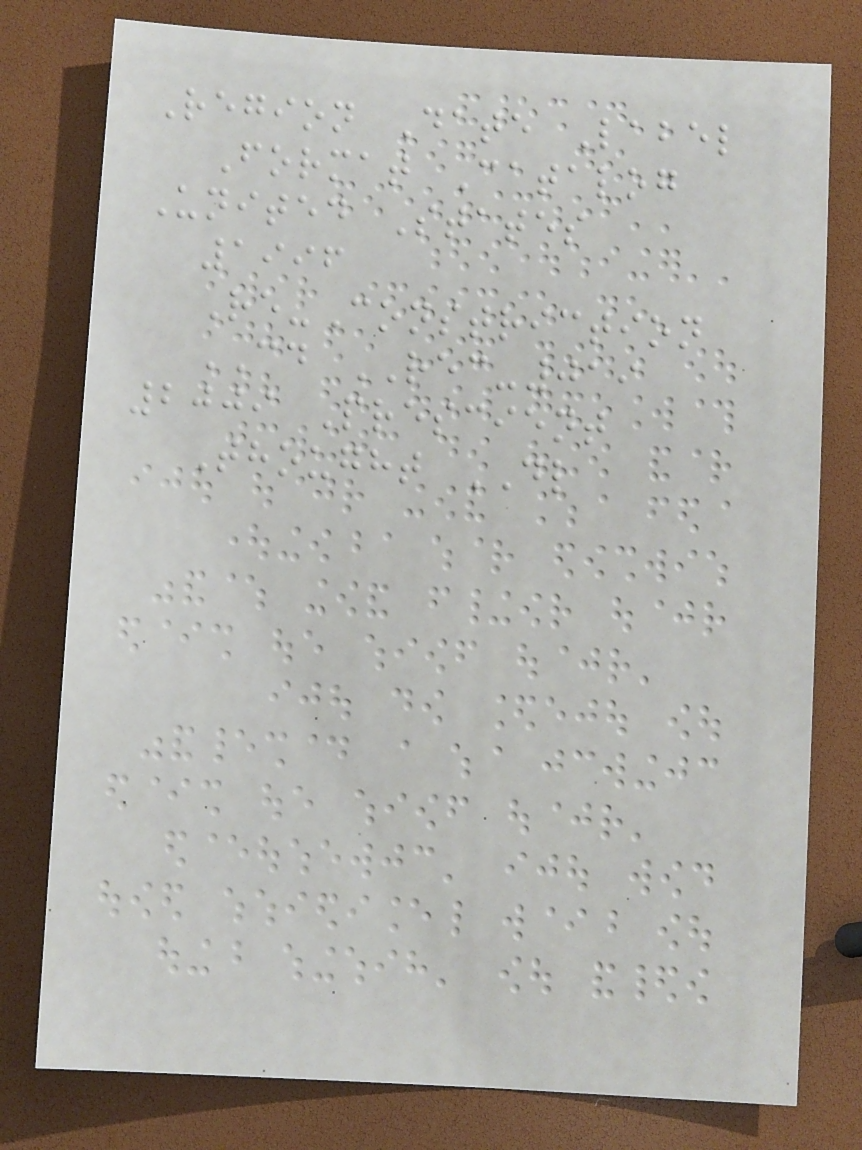Region Date Label
Format Catalog
United States
1996
Re-Constriction
CD REC-019
2009 Prescient
Thought DL
